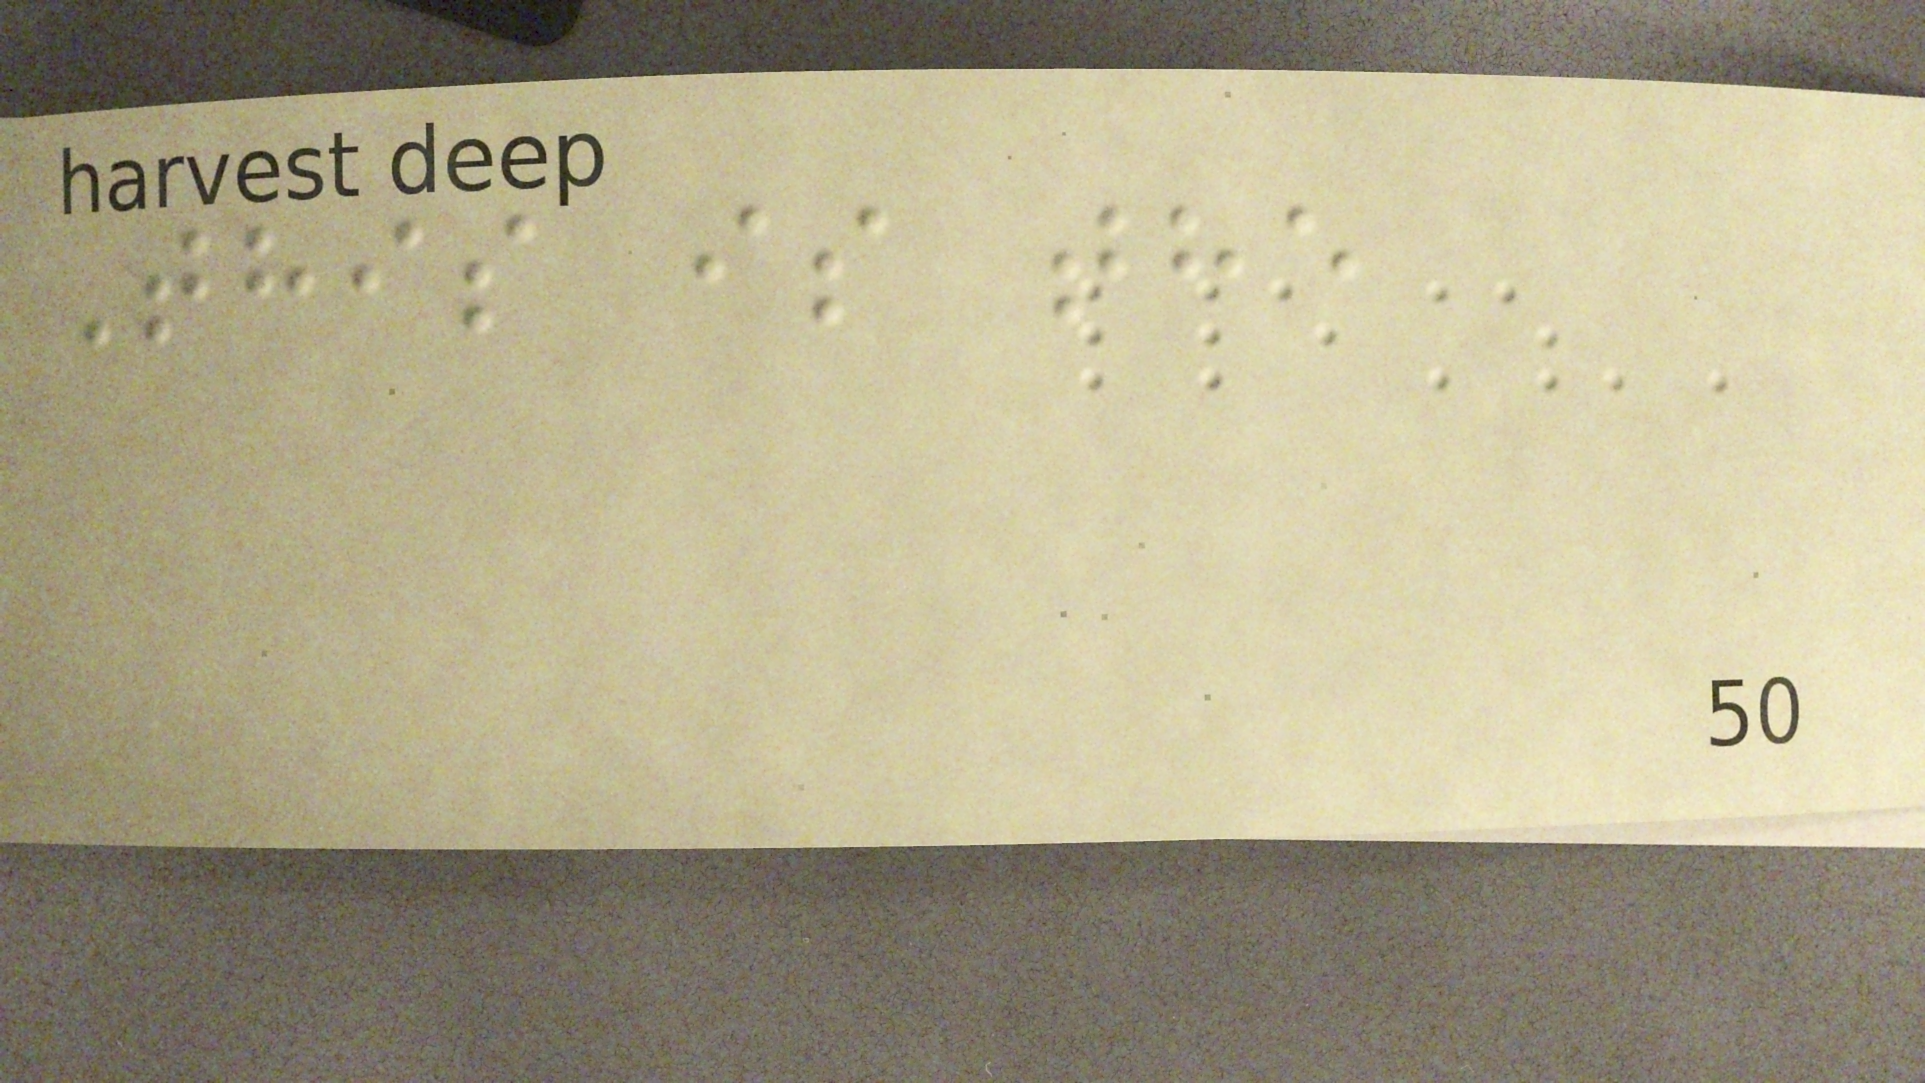This is the
